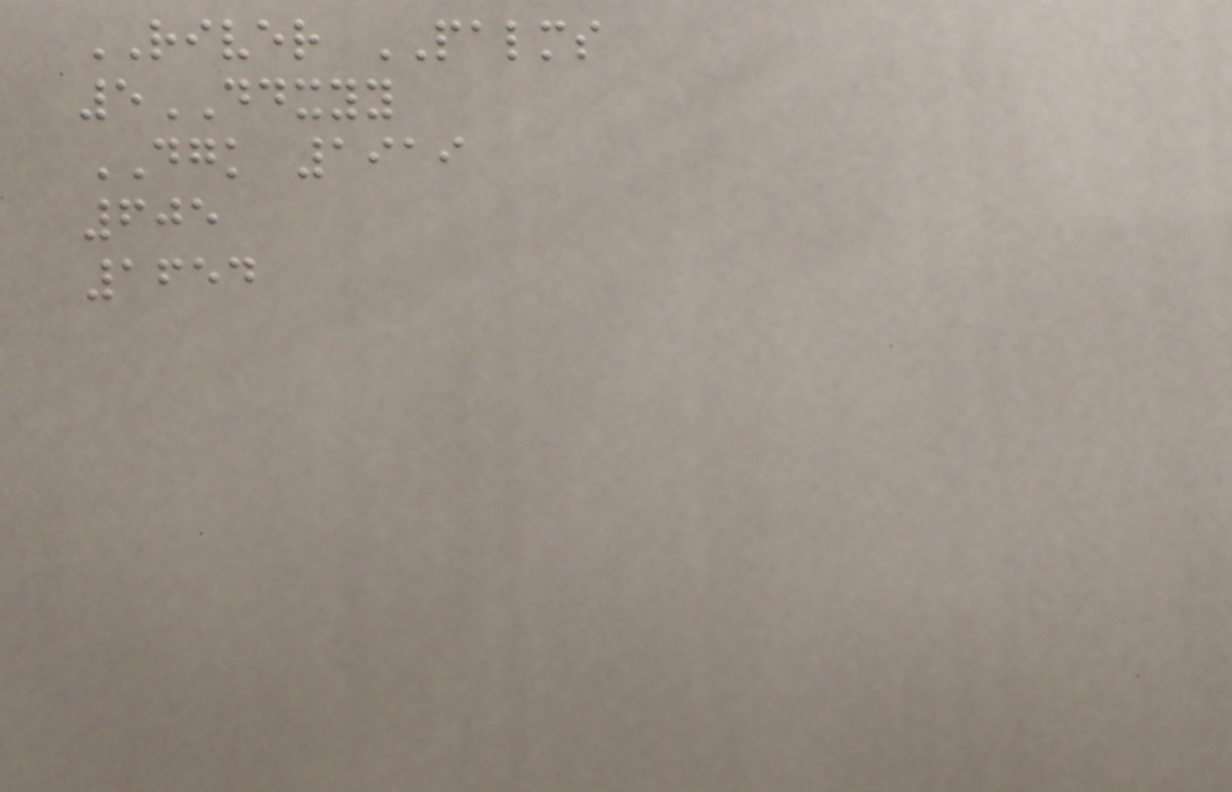RIVER PALMS
5DDXYY
DGK 1919
605
1654
